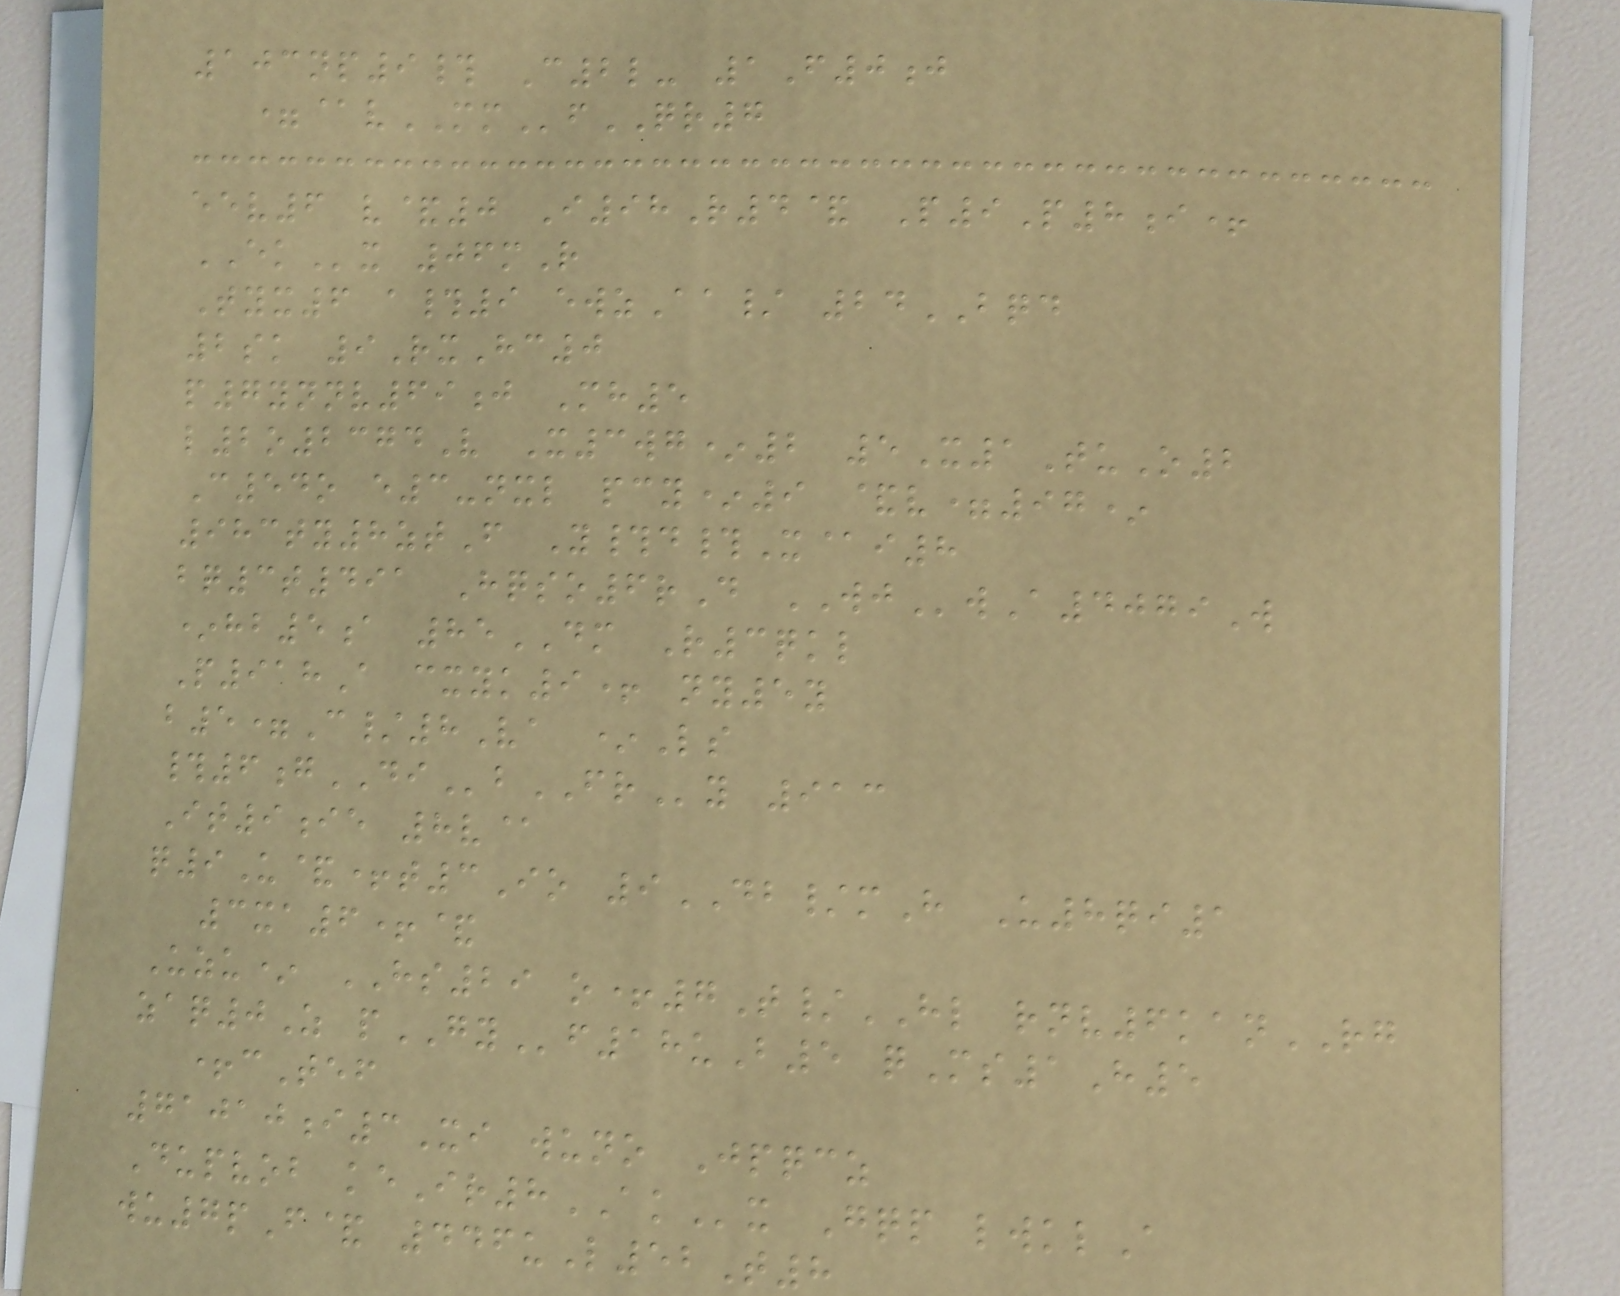103np9# C2l- 1F0j
=@vMMfQR7
eev6 v&0 I98R4& P9P8i+
EKx 06mR
Tyx6 a#9 ewzAa/ 24BQD
2sk 9RxHc0
p7ynnv69j Mh5
l2o2374V X3wg*2 5X1TuO2
C54o e3-nxl pcy*9 &v=97*
983ty8ztF Y#d#X@i8
bq3t491 Hqso6rD WJwA4079W
*hb5a 85DM R3qkl
P918A cxyk9+ ny5y
b5=C/8Va *Ls
#6gDIbFRy 913
It9ie 8v@
q9U&+t3Io 9DB/mH U8qi1
3xa6+&
Uzu* HS29 o+7T/HL rnv6kanRG
zaq0Z pGYf18uB5 qMs1H5
+cTef
71010i3Xi wuno Jpqcz
Dupvob keIr8AKx Gqp lwklA
wu7pF& 446uL52T8
